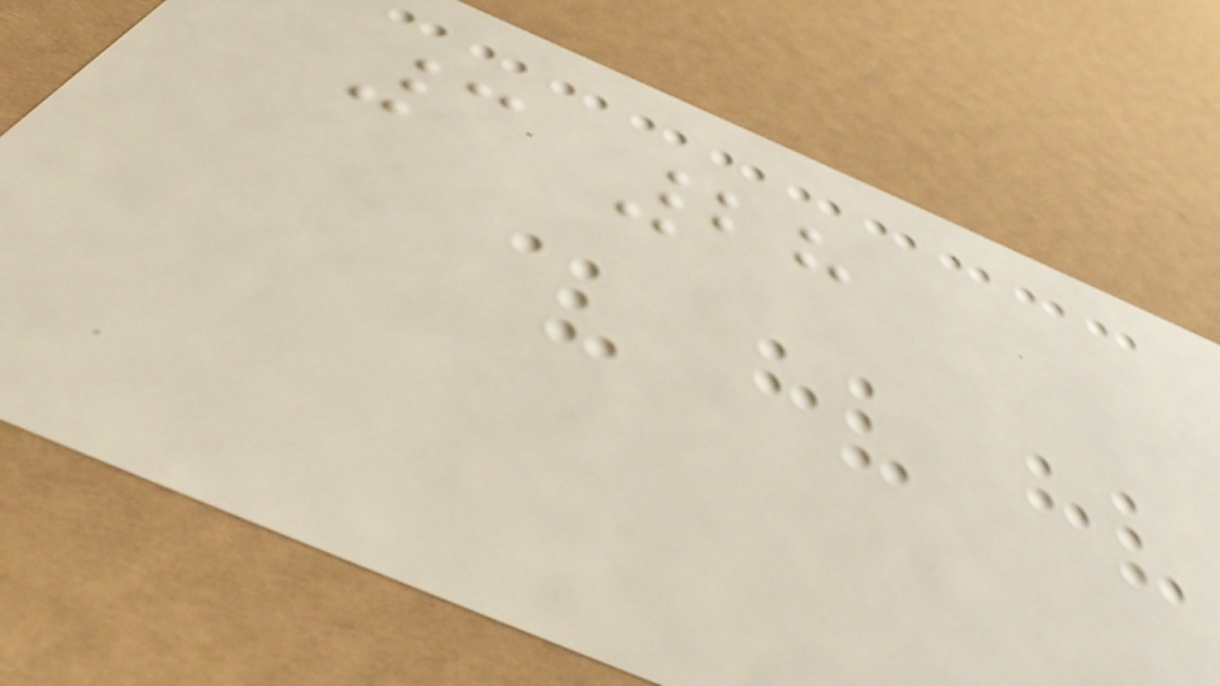3 28
